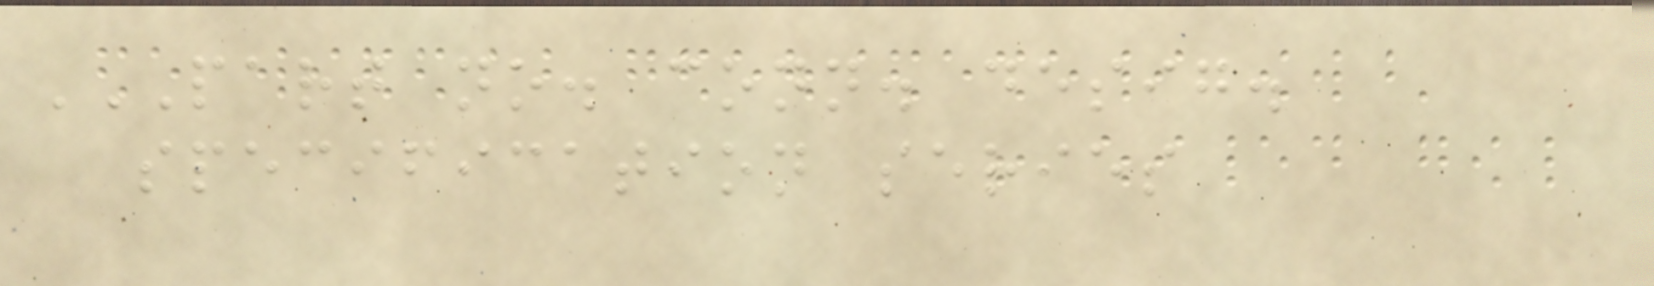PART NO. CONN. DESIG.
SPECIFICATION SERIES
